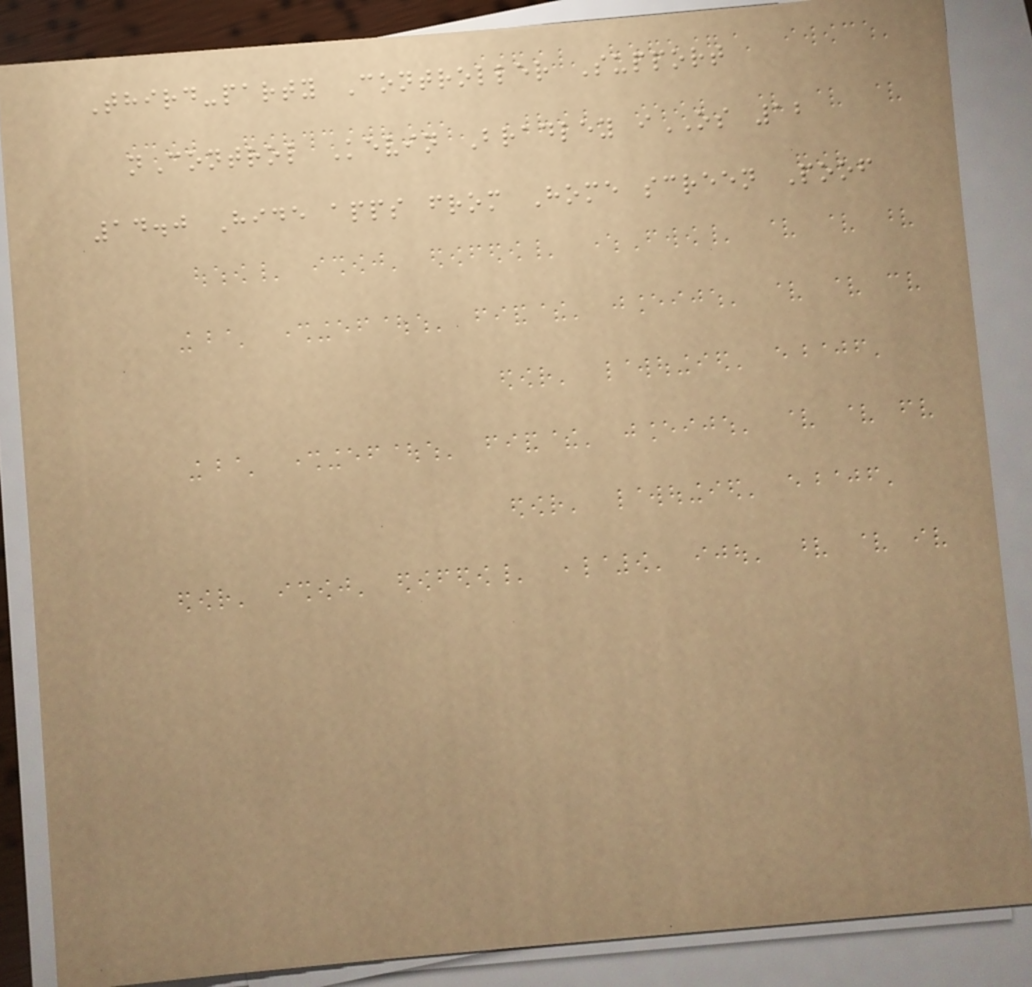Third-party Controller Support
nControl Kevin Bradley iOS 12
14.0 Hide apps from Home screen Poof
